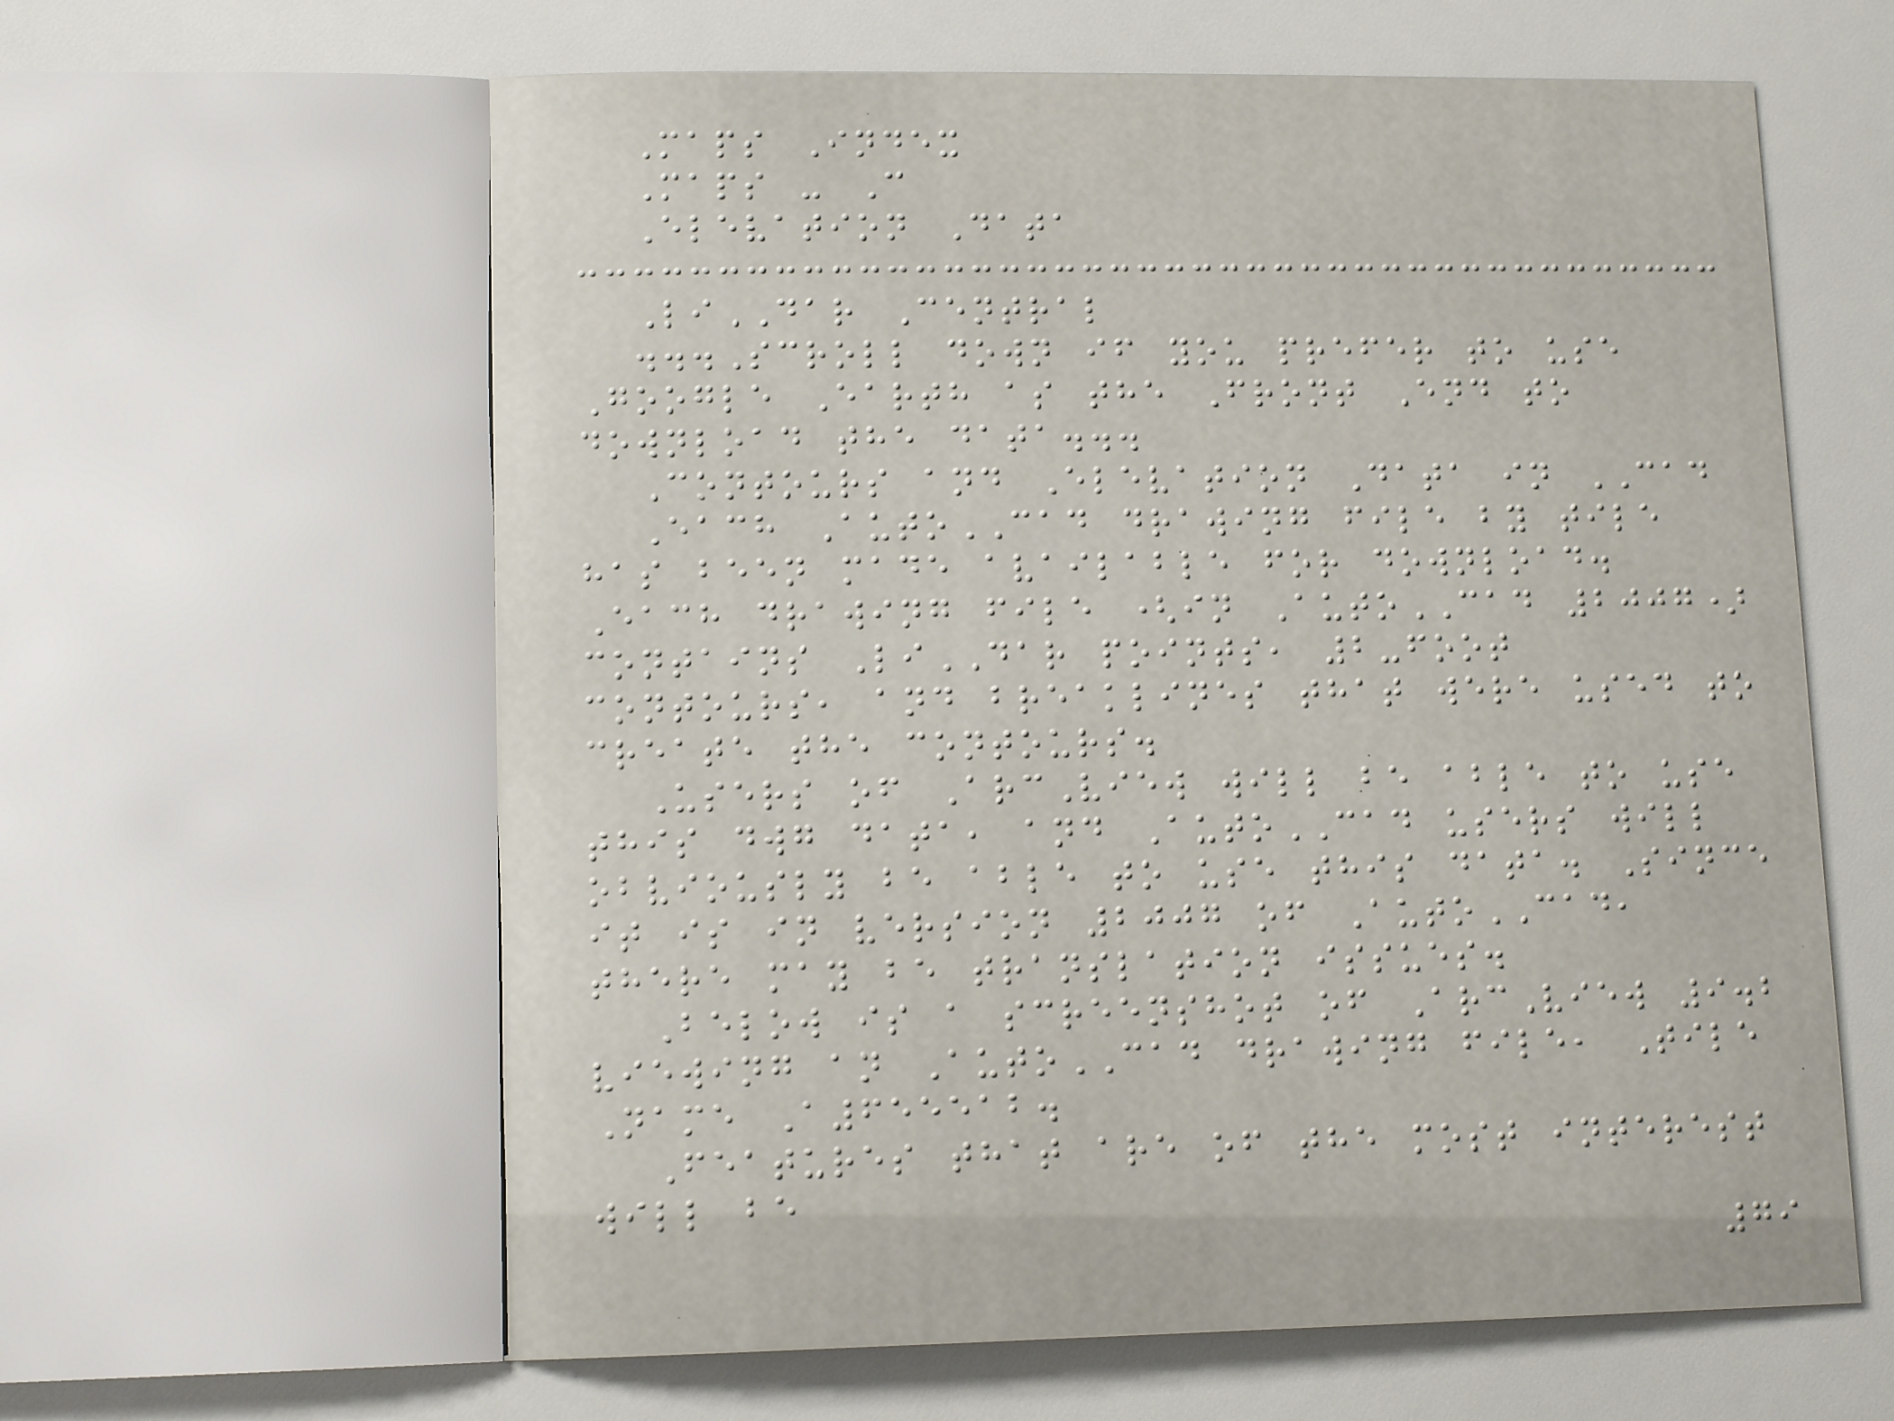Maps Index
Maps - C
Elevation Data
LiDAR Central
...Scroll down if you prefer to use
Google Earth as the Front End to
download the data...
Contours and Elevation Data in CAD
Each AutoCAD drawing file by tile
has been made available for download.
Each drawing file (in AutoCAD 2007)
contains LiDAR points, 2-foot
contours, and breaklines that were used to
create the contours.
Users of ArcView will be able to use
this dwg data, and AutoCAD users will
obviously be able to use this data. Since
it is in version 2007 of AutoCAD,
there may be translation issues.
Below is a screenshot of ArcView 9.2
viewing an AutoCAD drawing file, Tile
Name A655512.
Features that are of the most interest
will be
79
